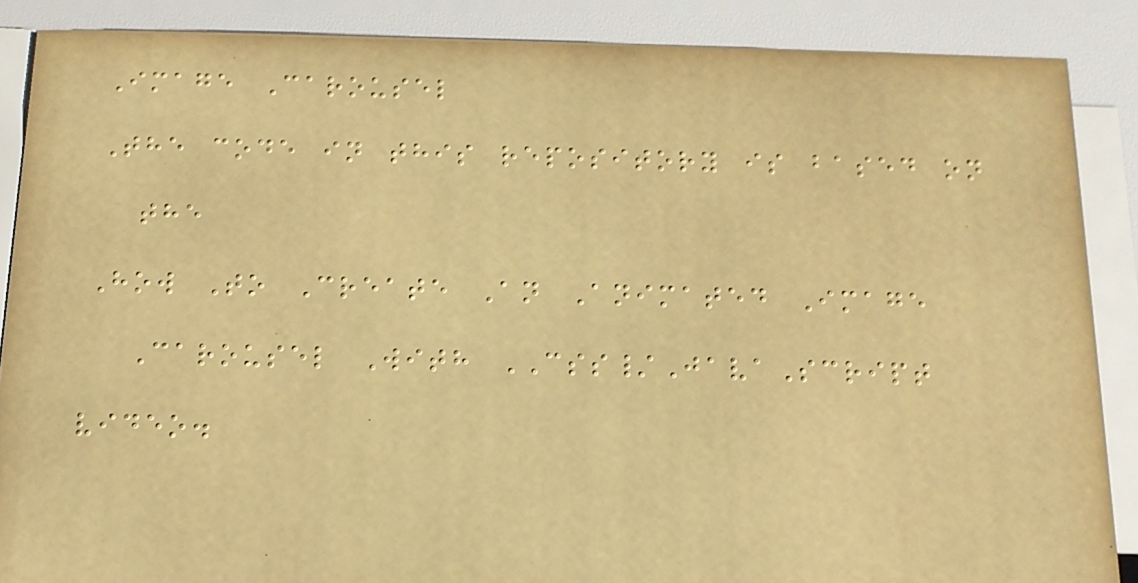Image Carousel
The code in this repository is based on
the
How To Create An Animated Image
Carousel With CSS/JavaScript
video.
